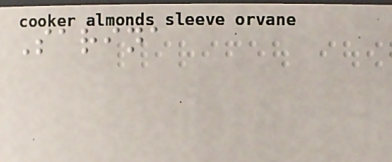Sarina
